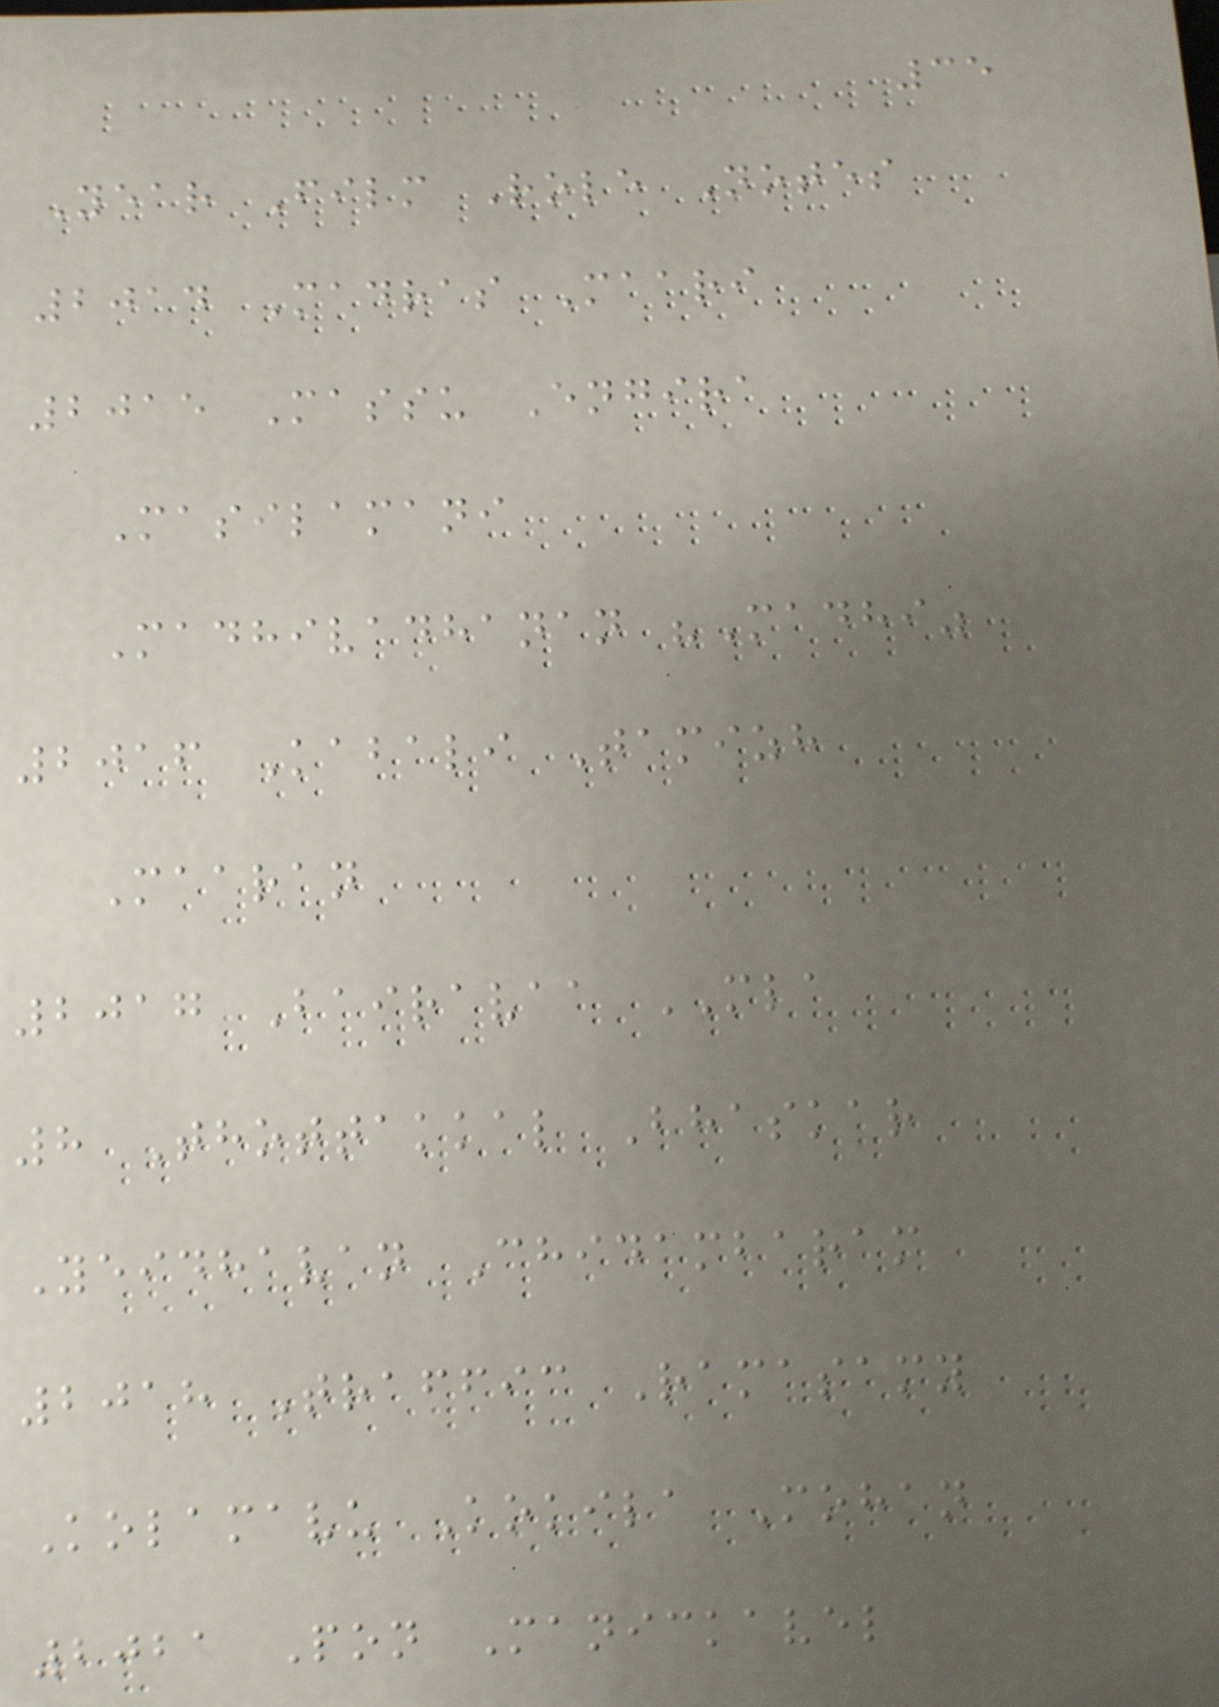35
Year Film Role Notes
2014 Madras Maari
2015 Massu Engira
Masilamani
Madhivadhanan "Madhi"
2016 Kabali Tamizh
Maaran
2017 Bairavaa MLA
8 Thottakkal Bhaskar
Yeidhavan Chidambaram
2018 Traffic Ramasamy
Kolamavu Kokila Mohan
2021 Pon Manickavel
